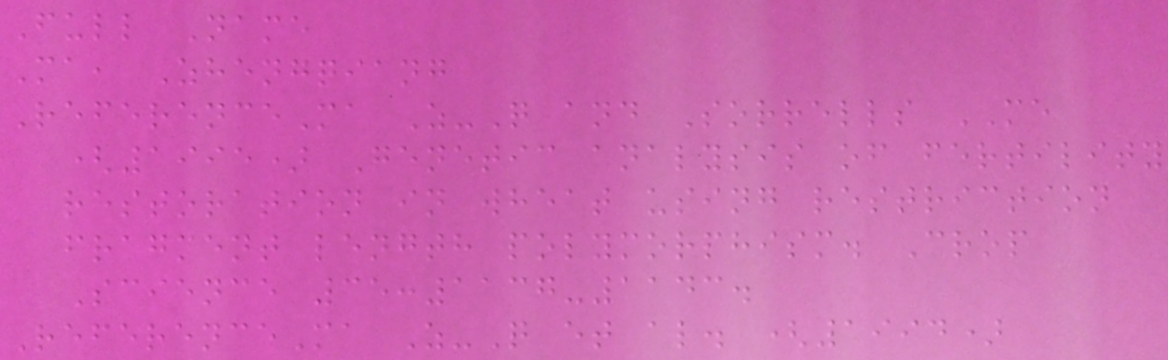Full Name
Ma, Zhengqiang
ReferenceMa Z-Q and Sorrells ME
(1995) Genetic analysis of fertility
restoration in wheat using restriction
fragment length polymorphism. Crop
Science 35:1137-1143.
ReferenceMa Z-Q et al. (1994)
